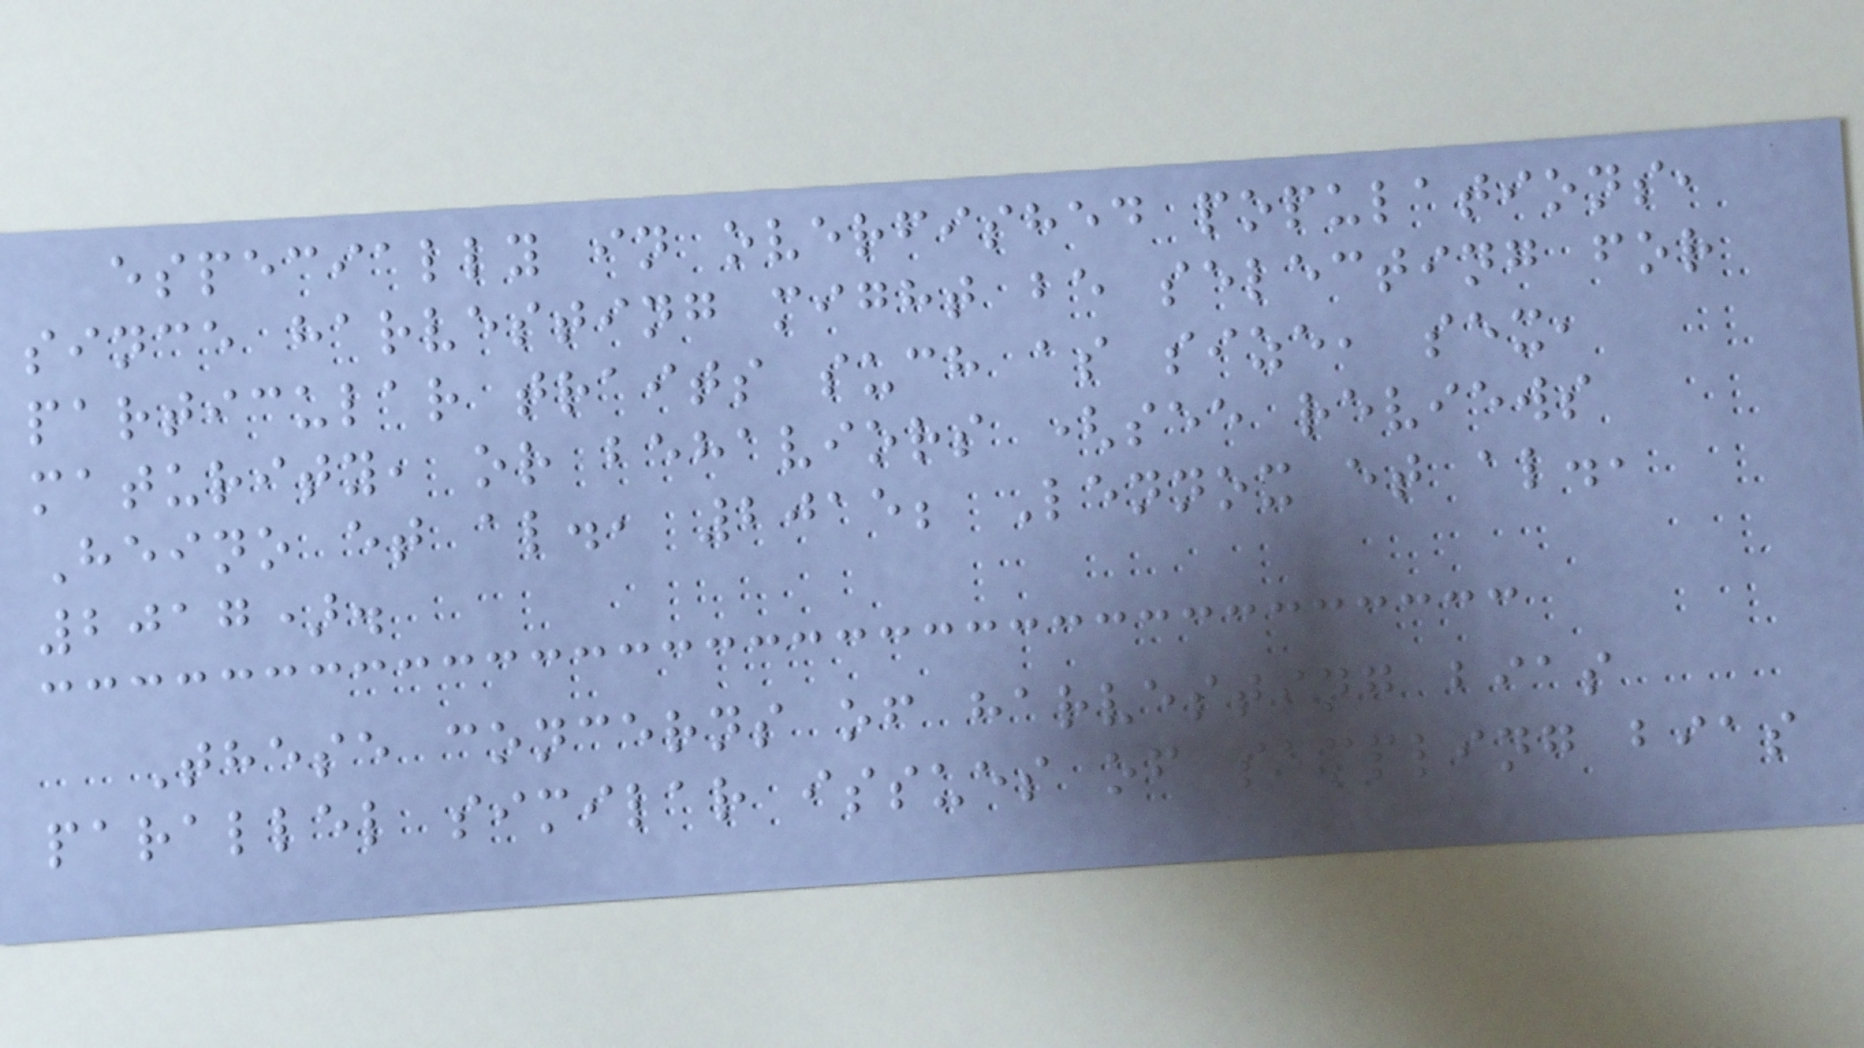especially in overfished populations,
since harvesting might be selecting for
particular traits such as size, sex,
maturity, or behaviors (see reviews
Heino et al., 2015; Lennox et al.,
2017).
These concerns of harvesting bias
parallel similar issues of sampling bias
